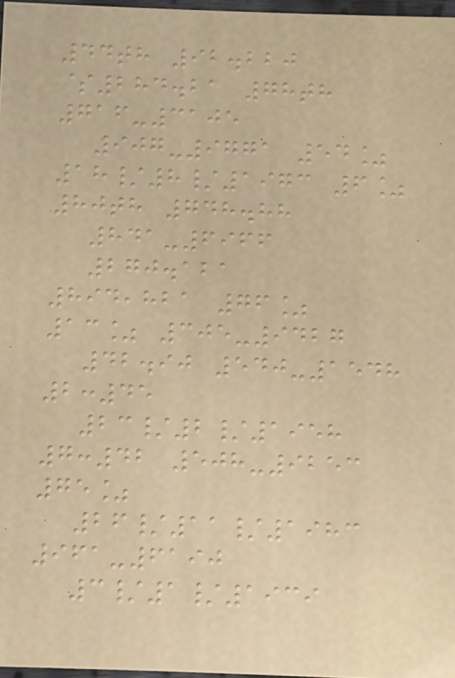44th 92.220
$284.21 78th
716-3105
907-9771 54%
18/8/1973 6%
80th 748.88
841-6966
270.121
894,821 76%
13% 305-9427
42.90 540-1548
2:45
23/2/1958
7:42 508-9253
75%
26/11/1983
961-6190
3/1/1939
